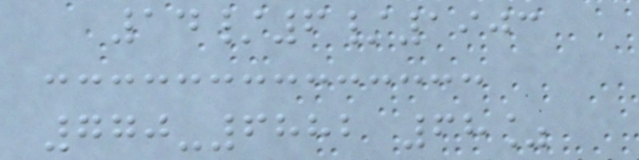14/6/1903
770-6882 68%
